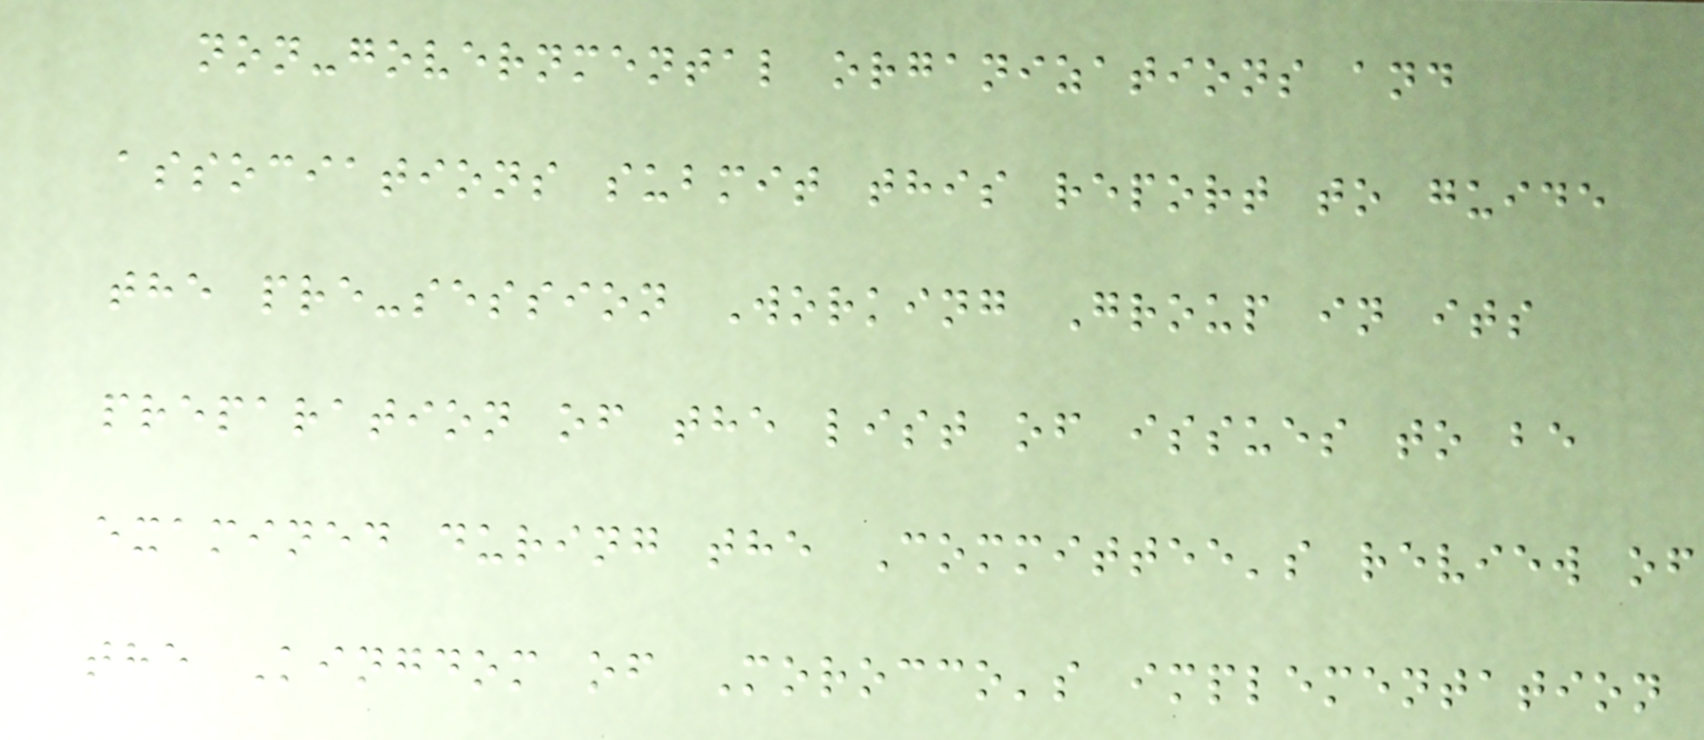non-governmental organizations and
associations submit this report to guide
the pre-session Working Group in its
preparation of the list of issues to be
examined during the Committee's review of
the Kingdom of Morocco's implementation
